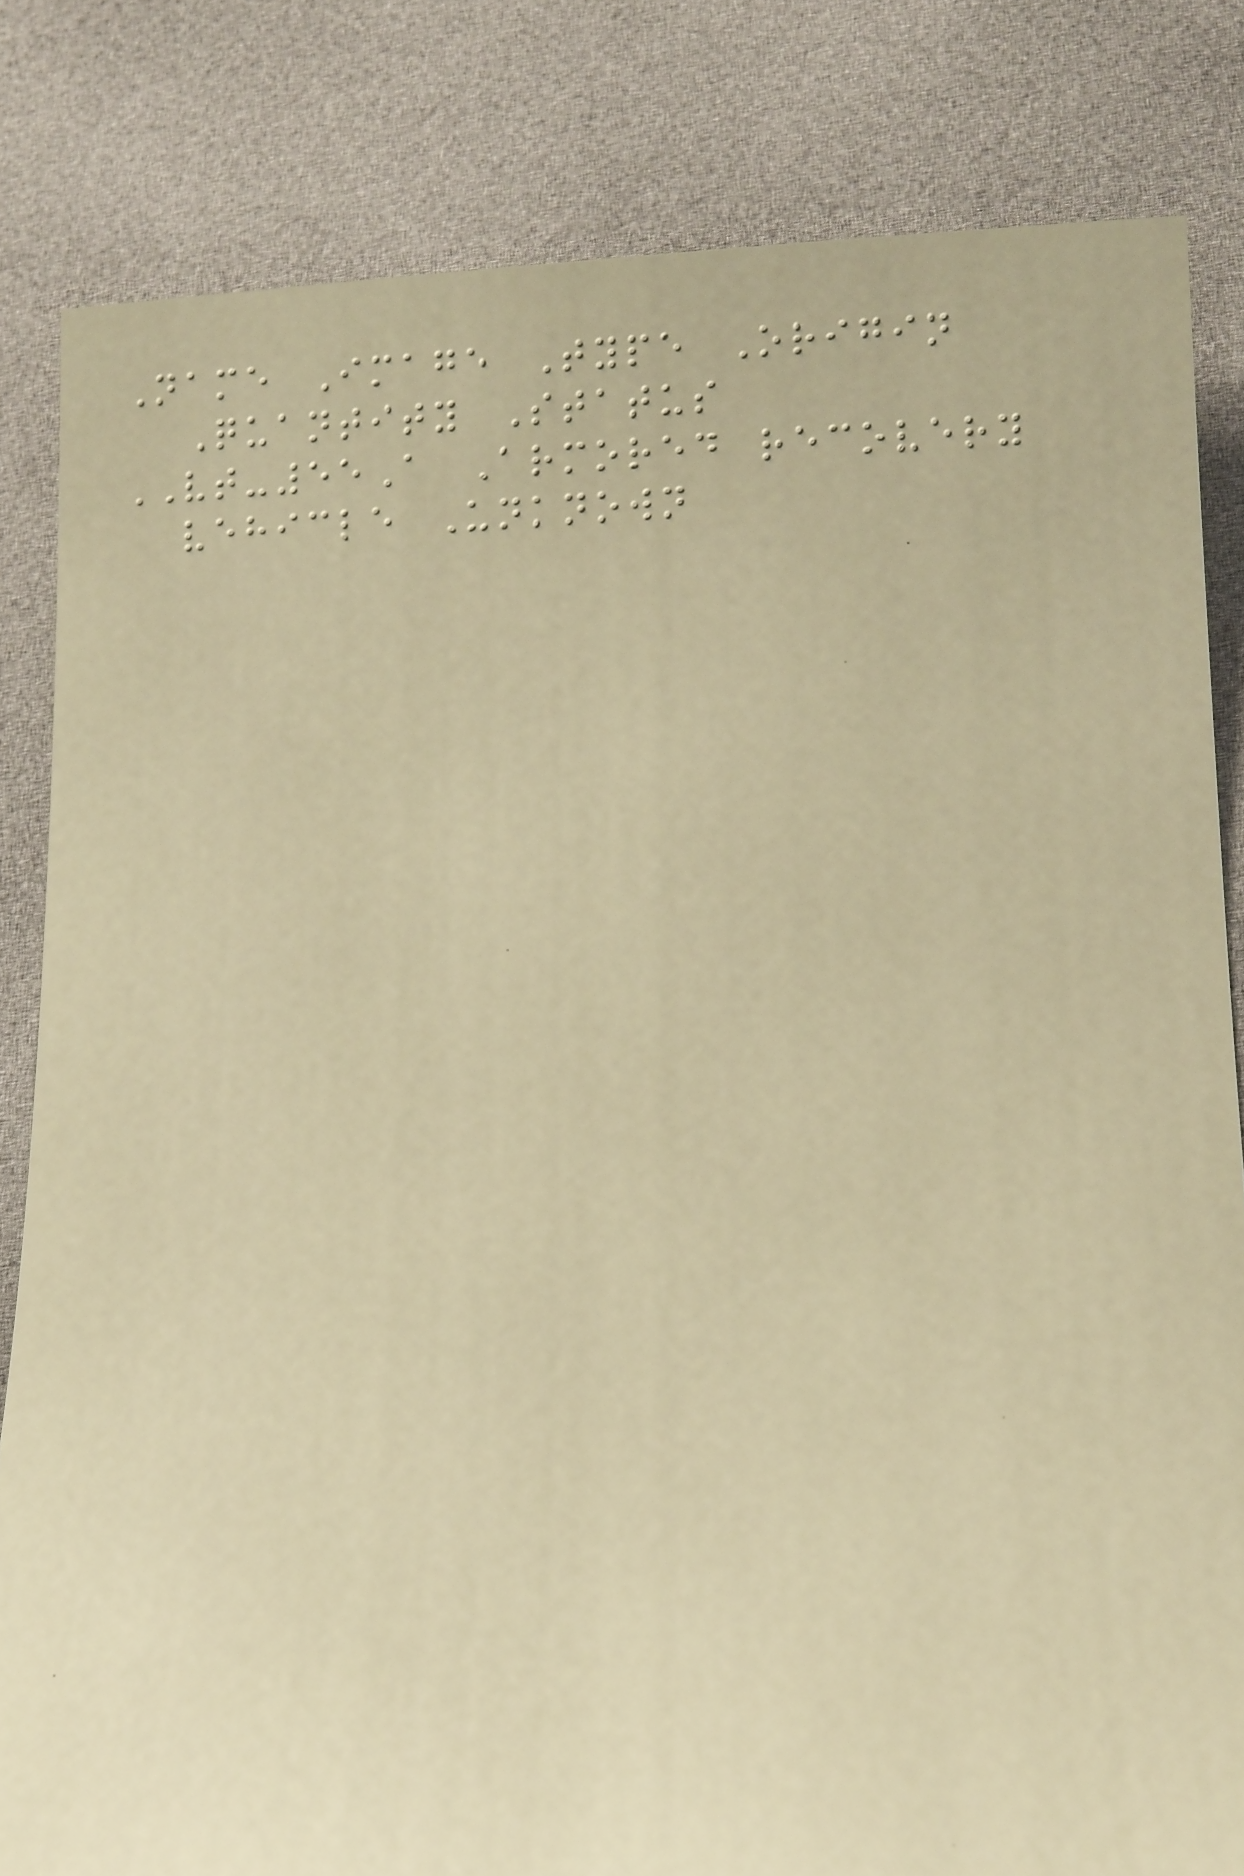Name Image Type Origin
Quantity Status
VT-55A Armored recovery
vehicle Unknown
